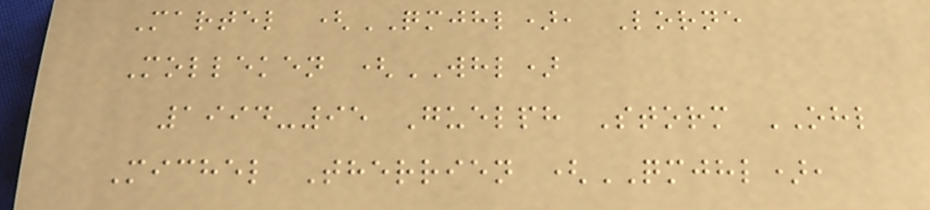Martel (QMJHL), Lorne
Molleken (WHL)
1994-95 Guelph Storm OHL
Michel Therrien (QMJHL),
